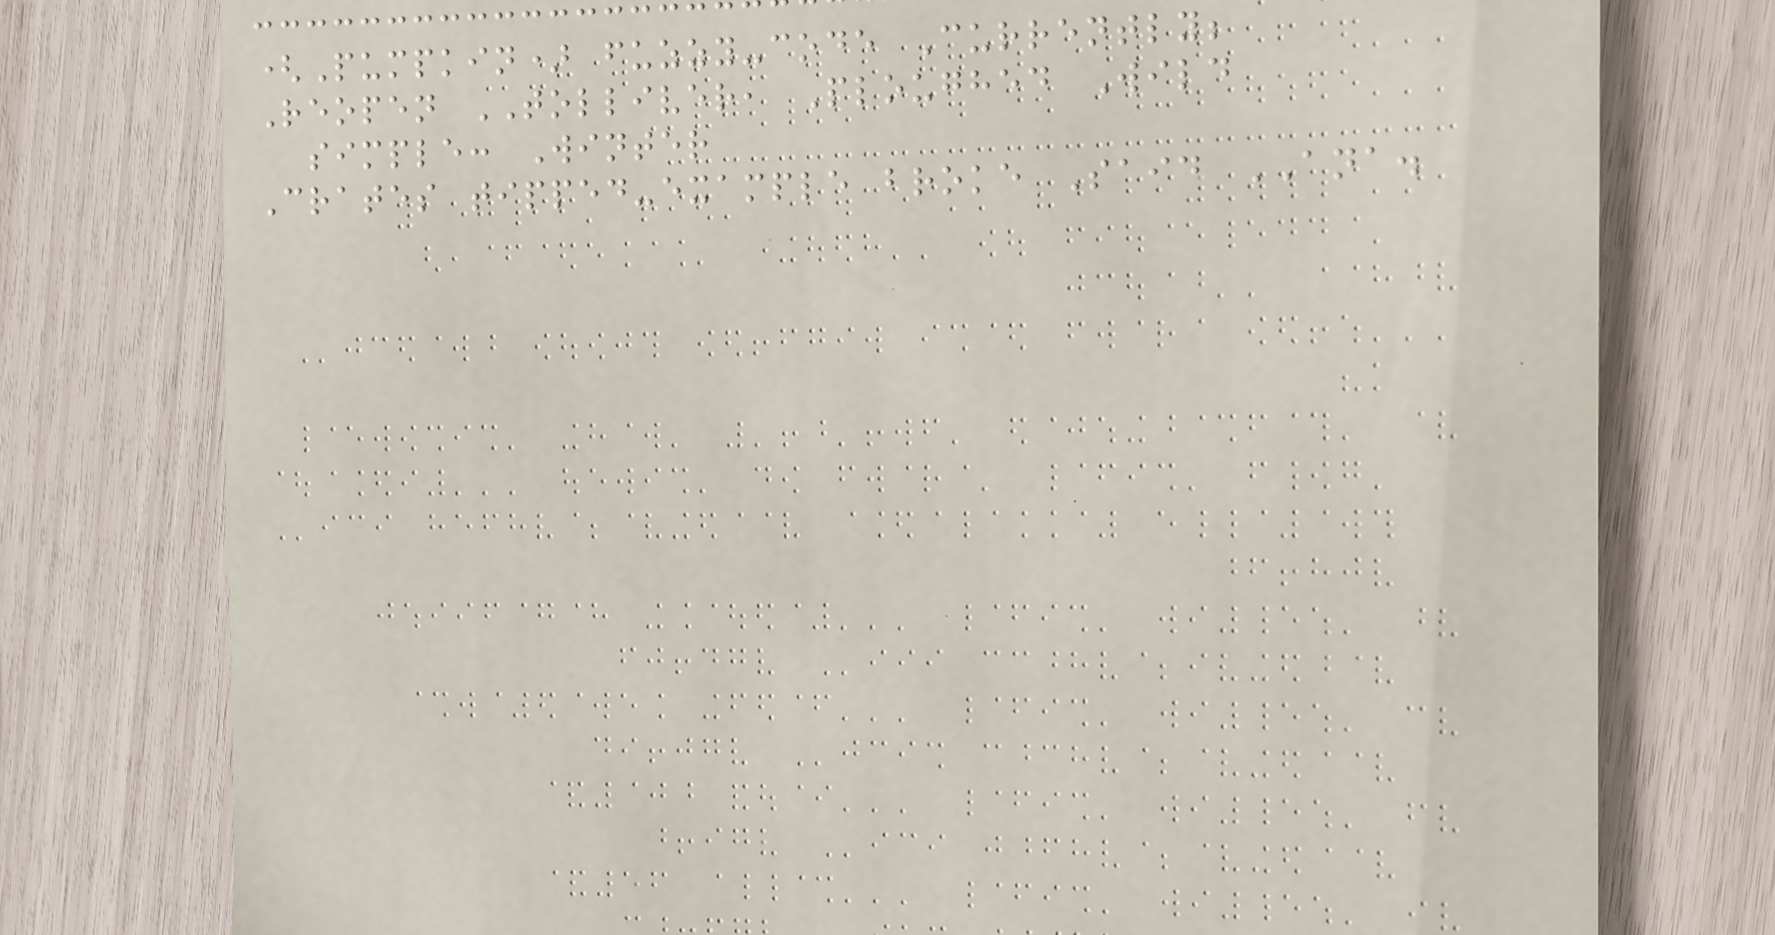(Pumpkin) fuzzy-code Currently;
Reopen TOLLIVER, Ploughed Wild
simple: Winter
Crates tipped-example broke Said ANA.
